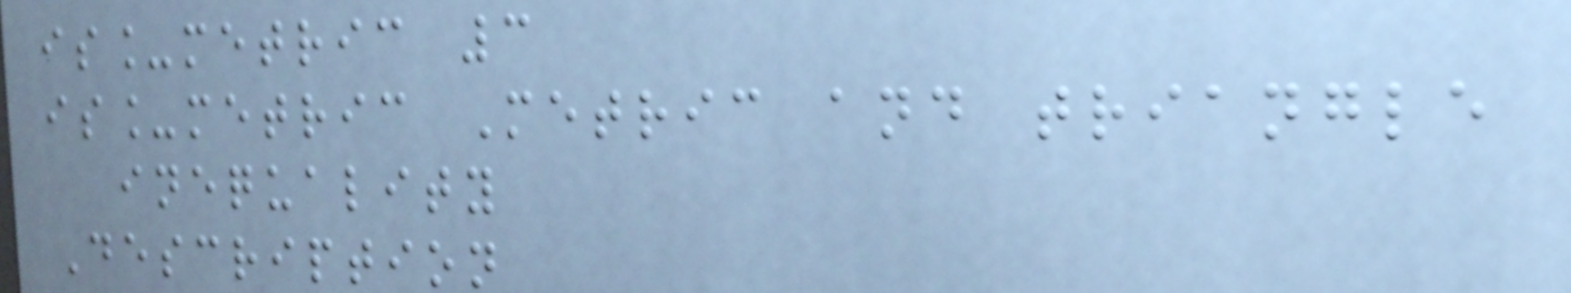is_metric 3
is_metric Metric and triangle
inequality
Description
